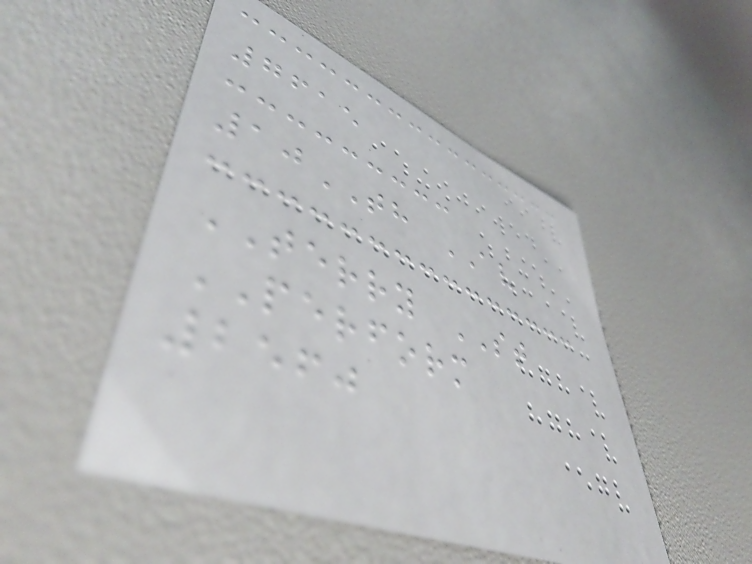7615
10TH AV
TERRY ST
PERFORM
2560
